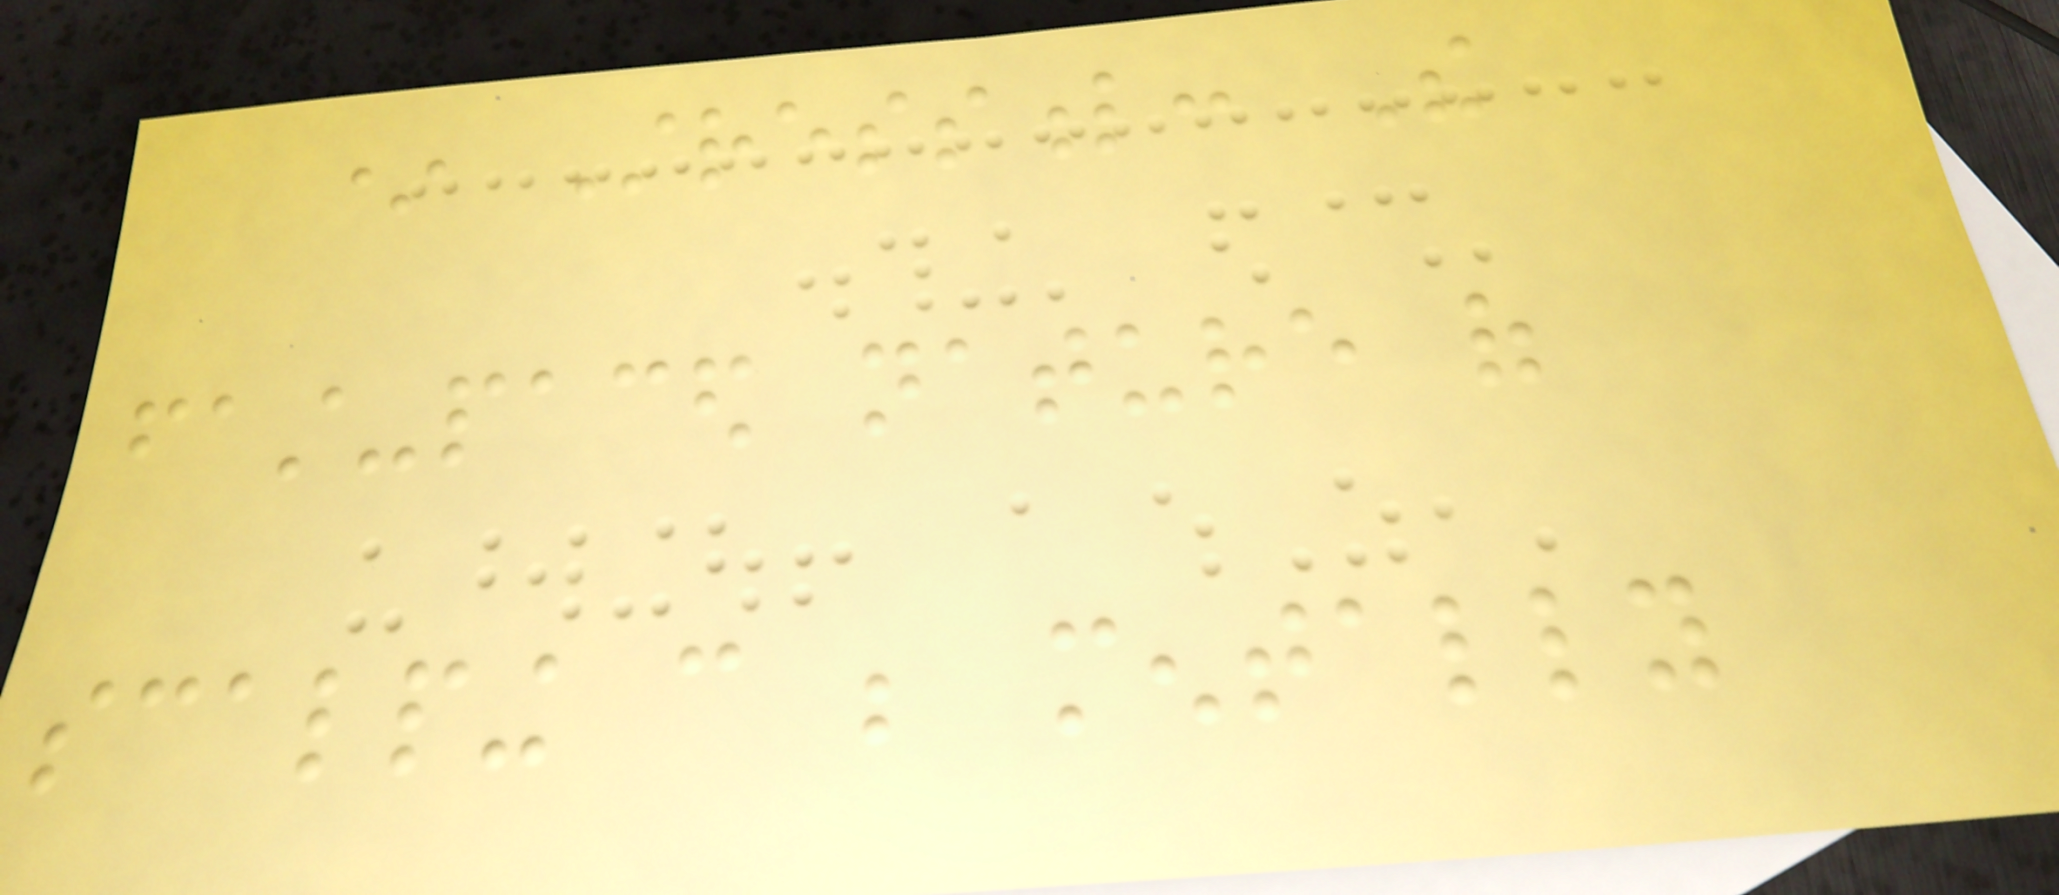* Stressful: The
fast-paced nature of
scalping can be mentally
